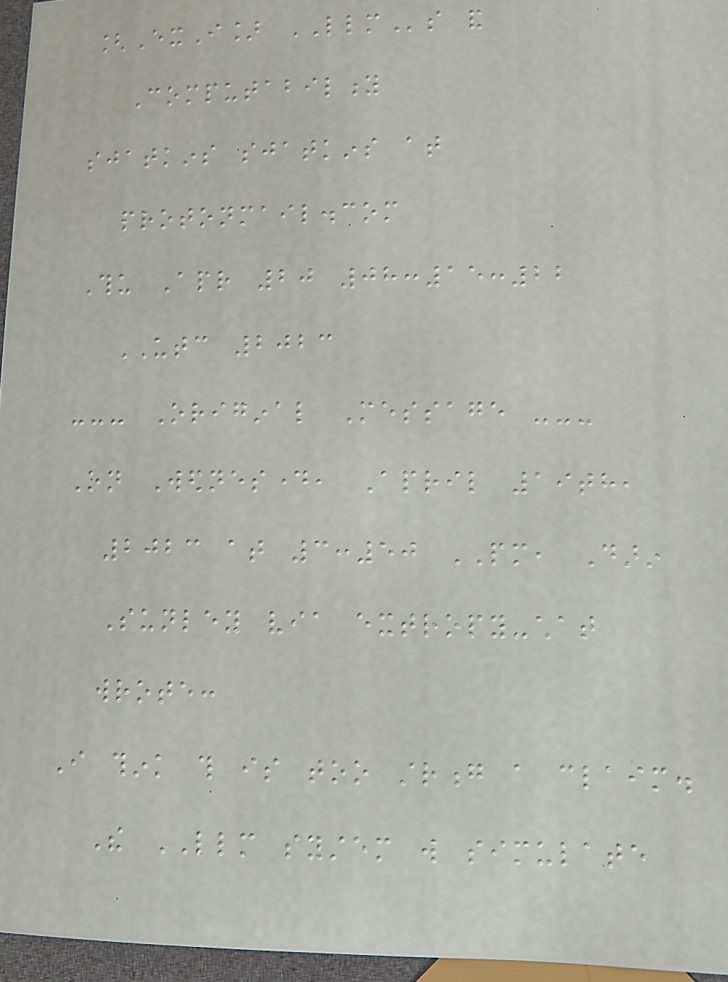[ExI] LLMs and
Computability
sjatkins sjatkins at
protonmail.com
Thu Apr 20 08:15:22
UTC 2023
--- Original Message ---
On Wednesday, April 19th,
2023 at 3:50 PM, Darin
Sunley via extropy-chat
wrote:
I think this is too strong a claim.
The LLM system will simulate
